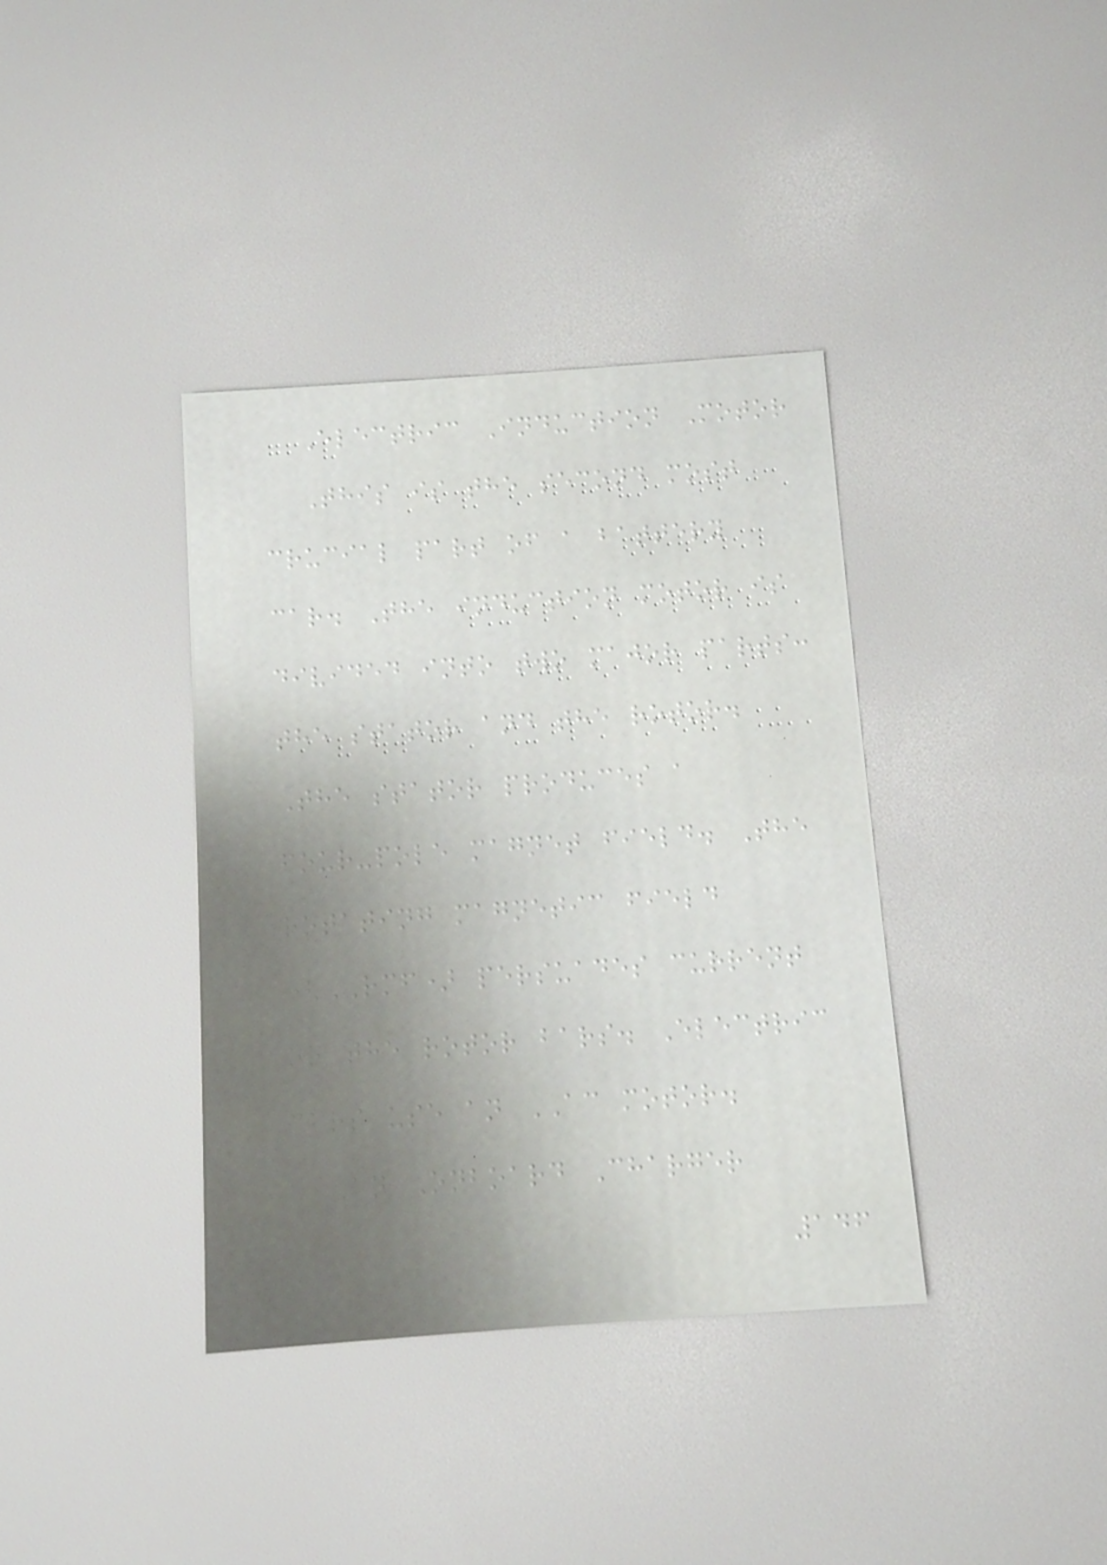Electric Induction Motor
This is the second most
crucial part of a battery
car. The induction motor is
divided into two major parts:
the stator and the rotor.
The stator produces a
four-pole magnet field. The
rotating magnetic field
(RMF) persuades current
on the rotor bars. Electric
cars use an AC motor.
An Onboard Charger
146
